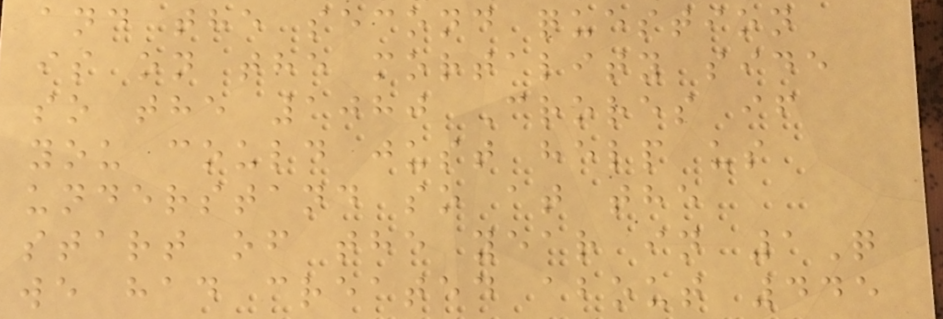and the second question
is on the mortality side
so the 1080 Crores if
you could just help us
understand so at the
start of the year in 1Q
we had created about 445
